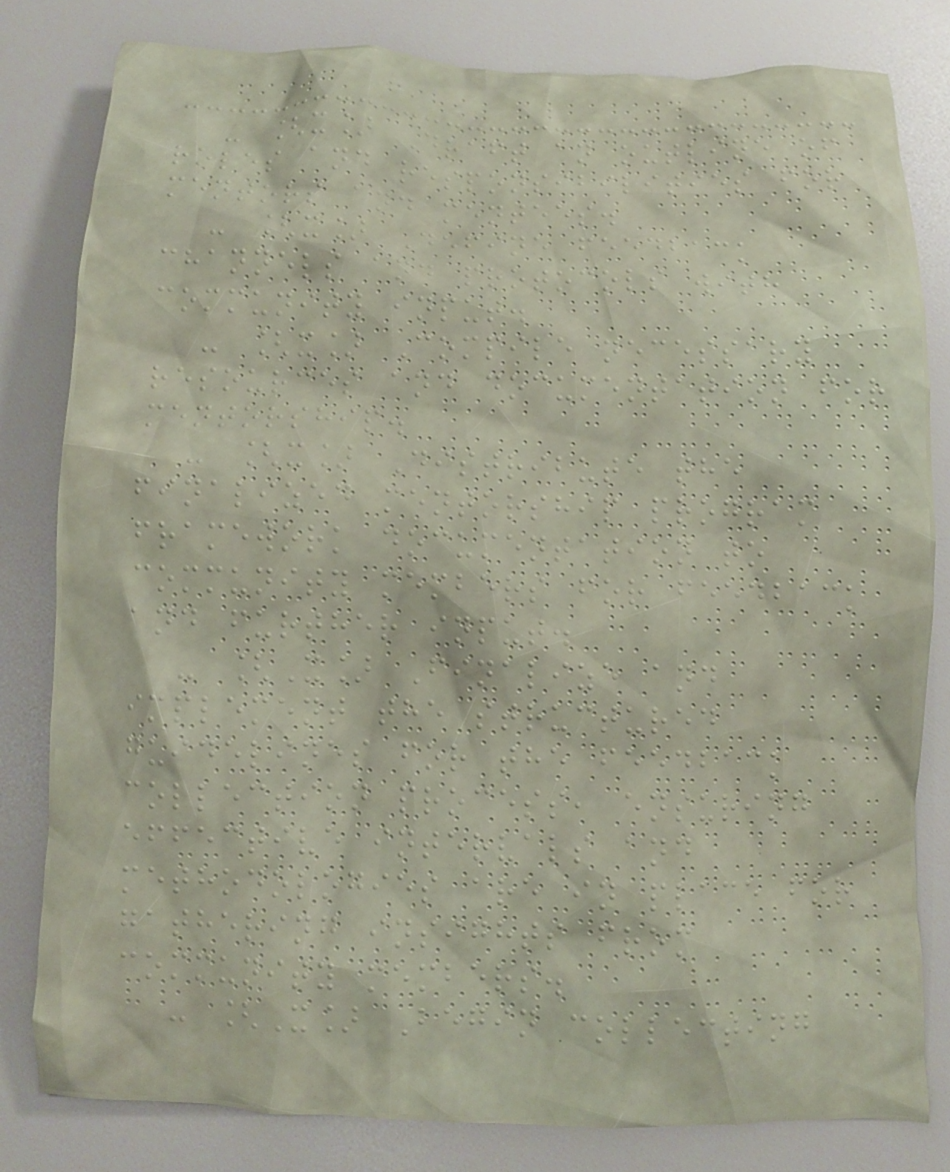- [x] Draft an outline of
roles and responsibilities for
mentors and mentees.
- [x] Define feedback
channels and protocols with
community input.
- [x] Compile necessary
resources and documentation for
mentorship.
- [x] Distribute the
finalized mentorship program
framework documentation to
community members for feedback
and further input.
- [X] Finalize and
implement the structured
guidelines for the feedback
collection process, ensuring
effective intervals and
methodologies are in place for
gathering insights from
community members.
- [X] Begin collecting
